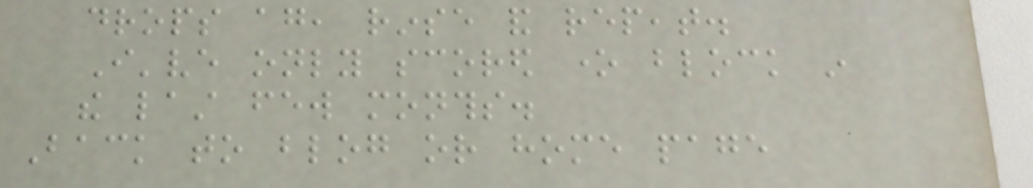drops again, rinse and repeat.
I've only scored one block in
the last few months.
Back to blog or home page
